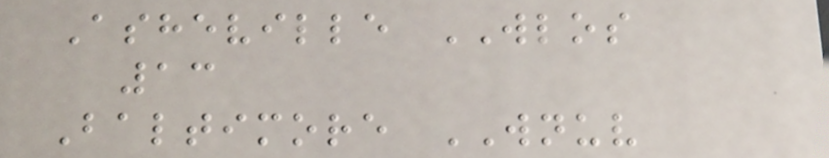Asheville WLOS
13
Baltimore WNUV
